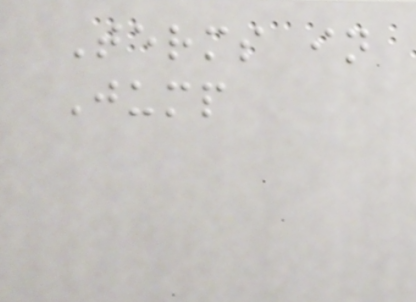Terms in
Jump
